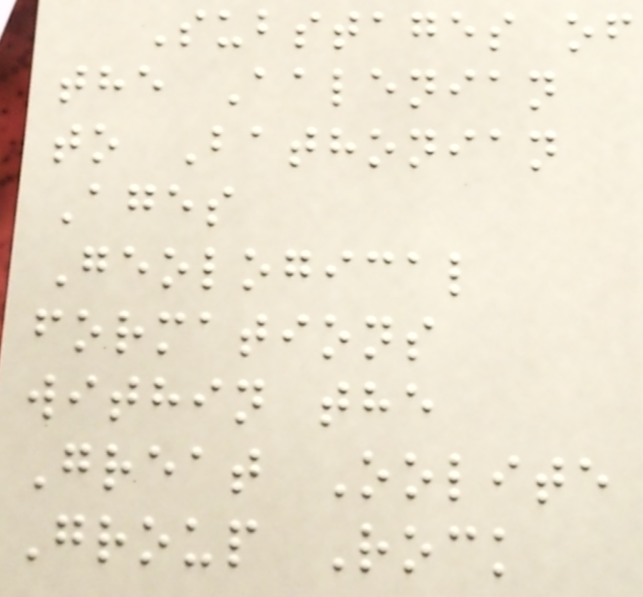Substages of
the Aalenian
to Bathonian
Ages
Geological
formations
within the
Great Oolite
Group Rock
